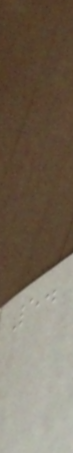5.
